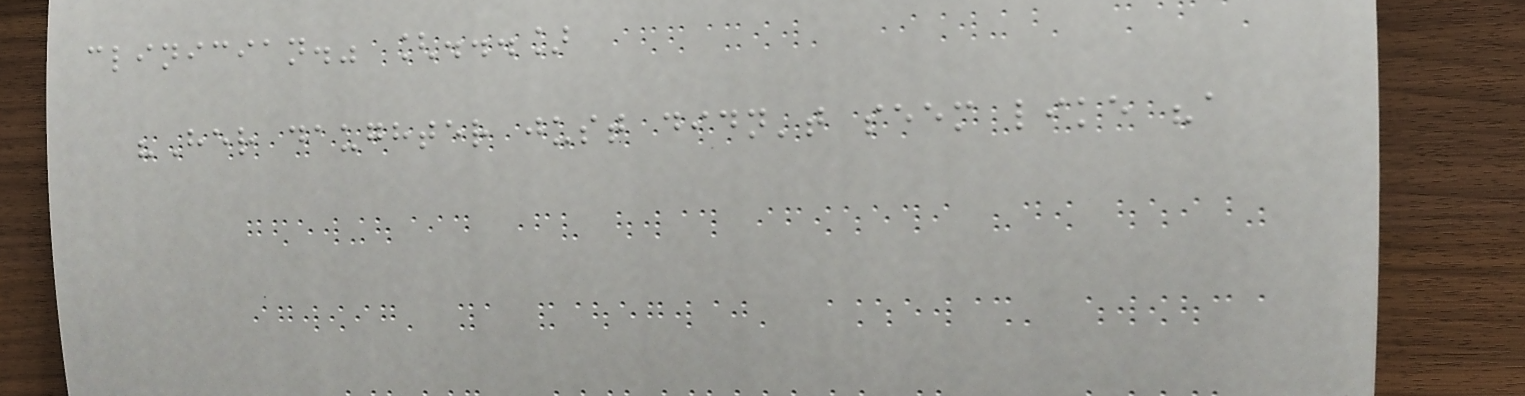clinician." [...]
"Her daughter just didn't seem like "a
